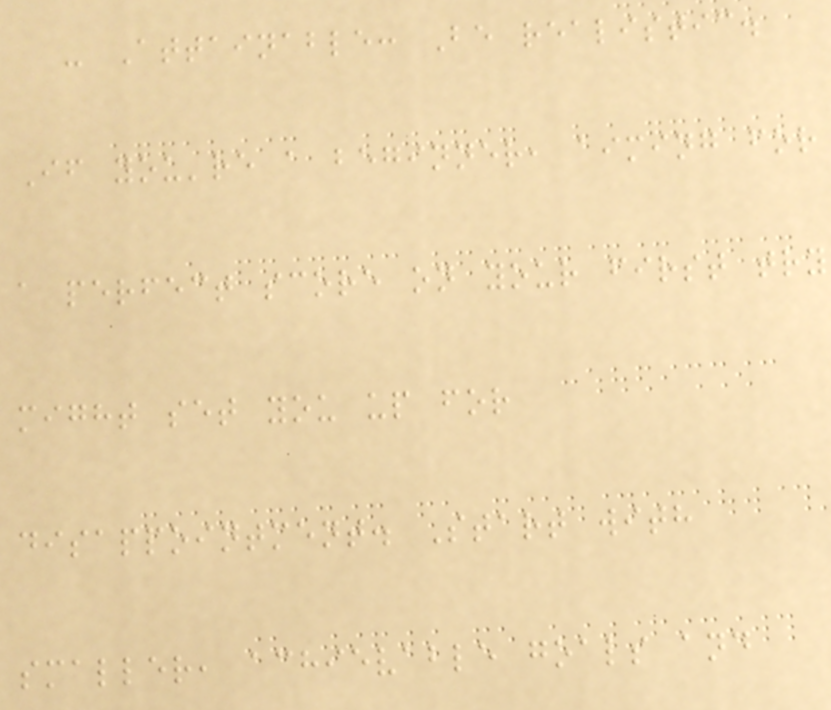- Attainable: Be realistic.
If you're a beginner, aiming for
a perfect score on your first try
might set you up for
disappointment. Start with
smaller, achievable goals and
